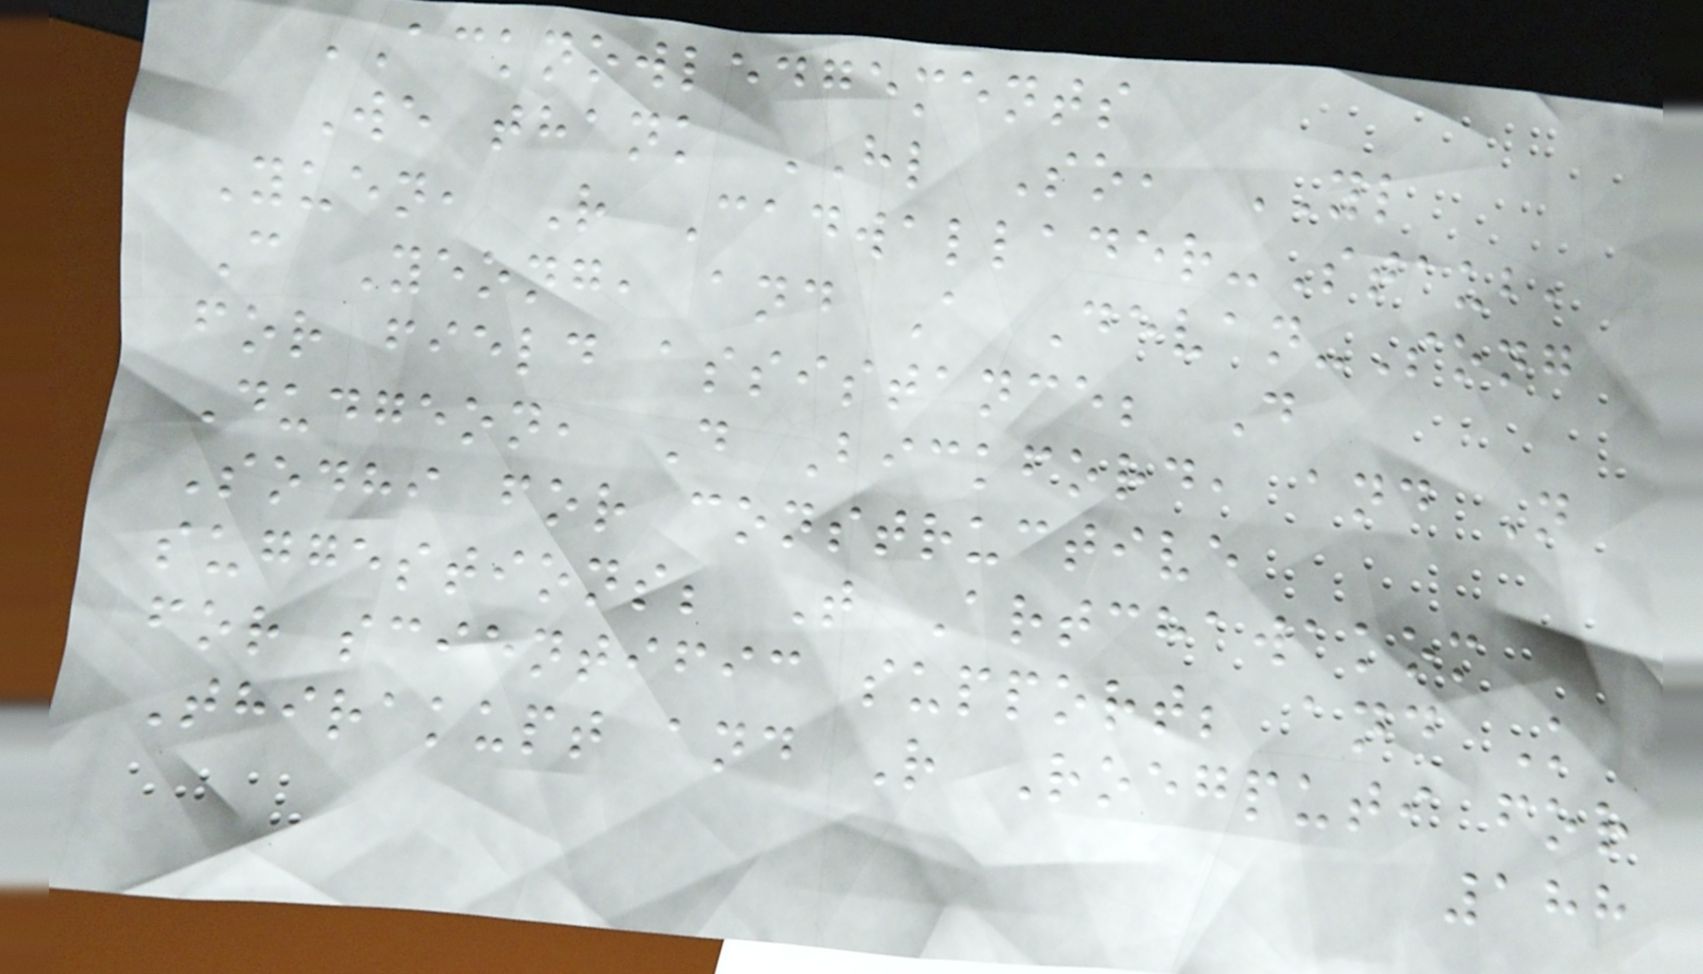ACKNOWLEDGEMENTS
We thank HL So, YL
Yuen, R Cadwallader-Staub,
C Yeong, and A Devan-Song
for field assistance; D
Dudgeon, D Bickford, and N
Sodhi for constructive
suggestions; T Artchawakom
for scientific support; and K
Thirakupt and R Roegputi for
188
